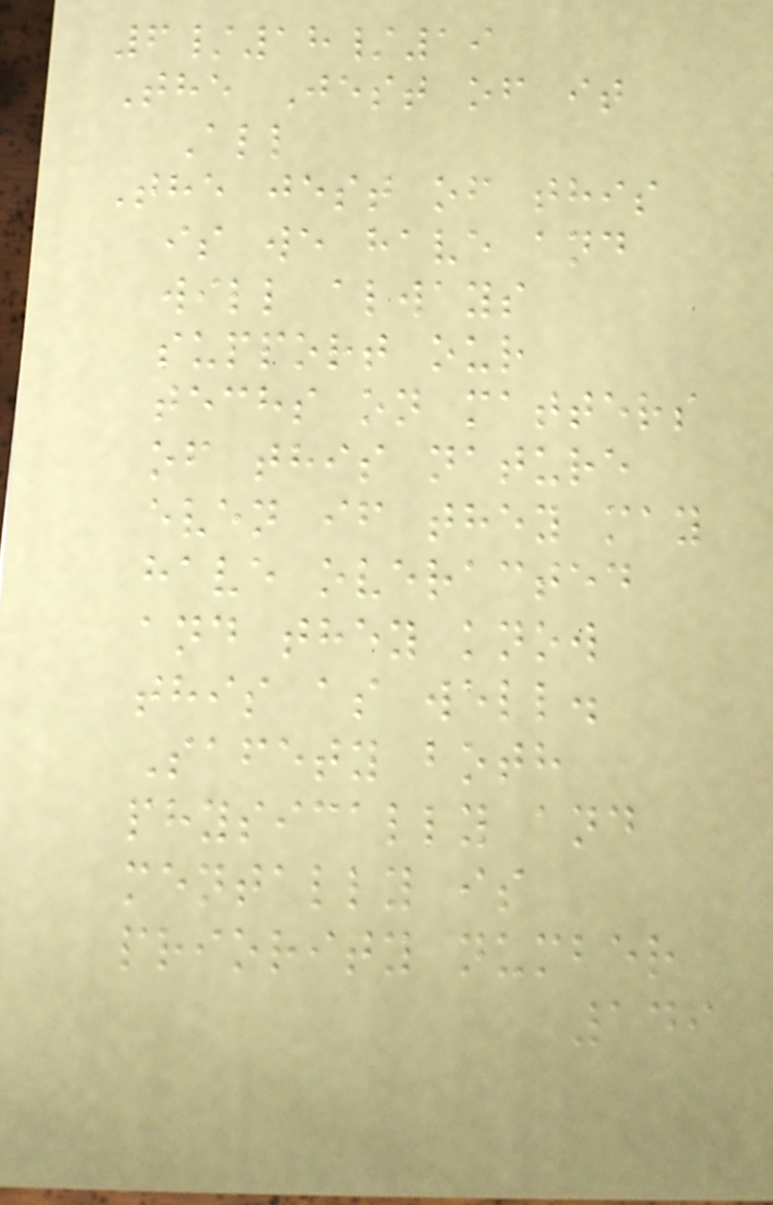6/18/19
The Jest of it
All
The jest of this
is we have and
will always
support our
techs on matters
of this nature
even if they may
have overacted
and they know
this as well.
Safety both
physically and
mentally is
priority number
149
